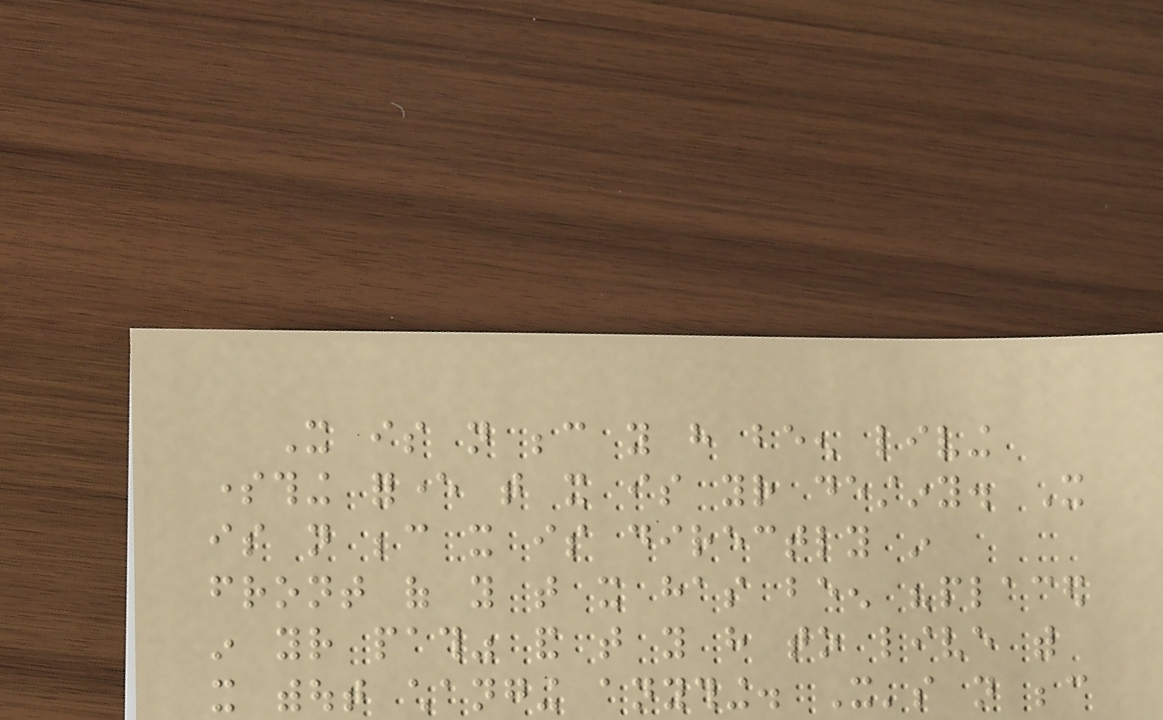It is not because you have been living
something forever that it is your destiny. It
is not because it is directly in
front of you that it has been "placed
in your path" and that you have to live with
it without changing anything. It's not because
